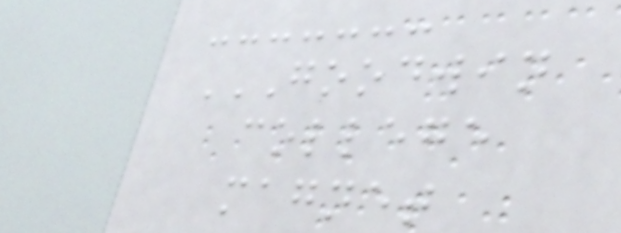GOODWIN
COLLEGE
MAGNET
